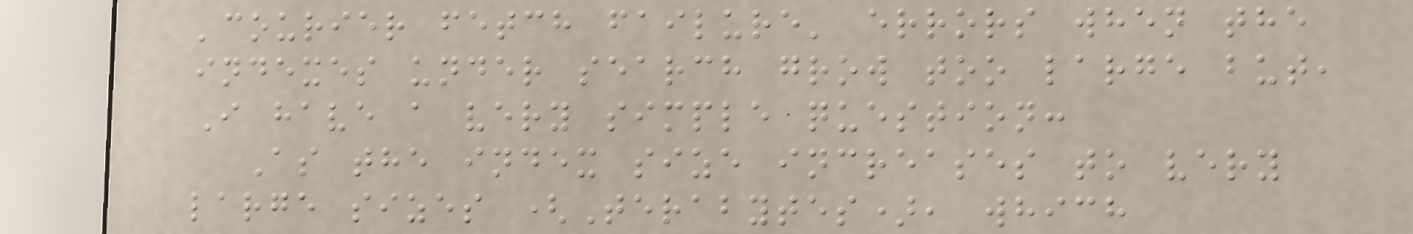'courier fetch failure' errors when the
indexes under search grow too large but,
I have a very simple question:
As the index size increases to very
large sizes (Terabytes), which
